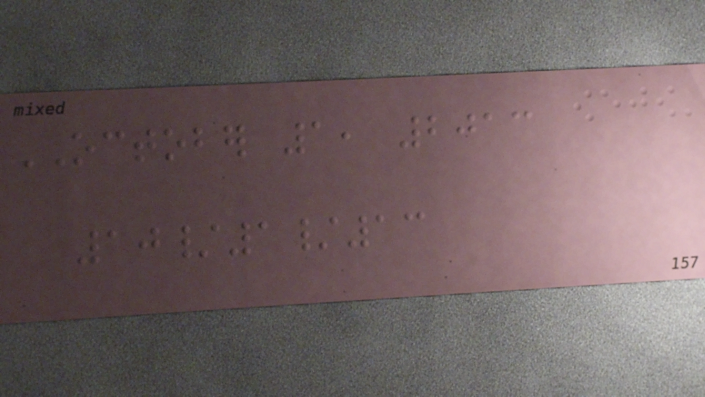OCTOBER 1, 2013
10/1/13
